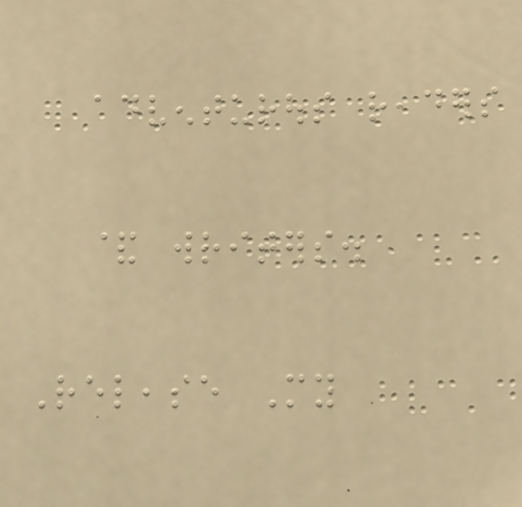adventurous readers
& writers.
Release My
